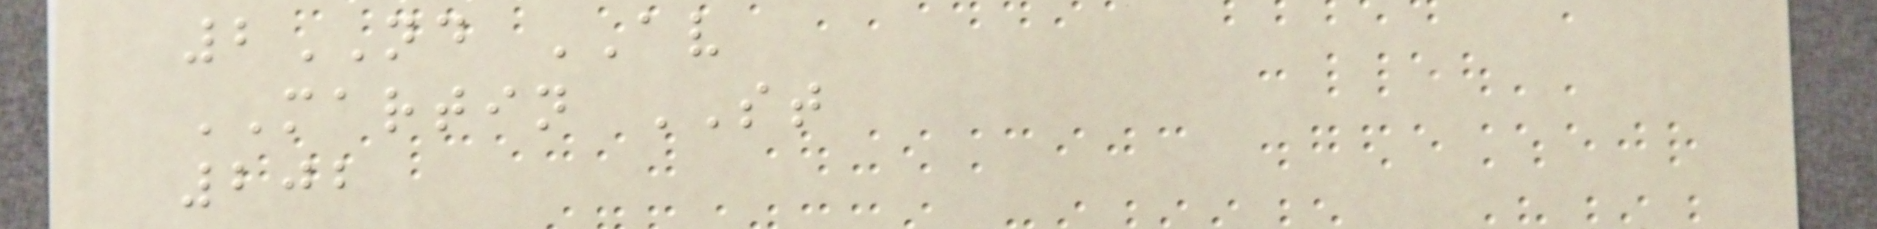2ND AV
MARTIN ST
202
